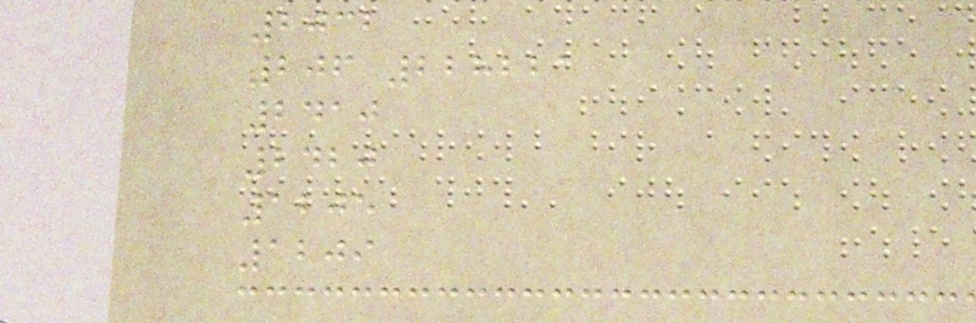2032
206 228221
2410
2420
1205
1209
